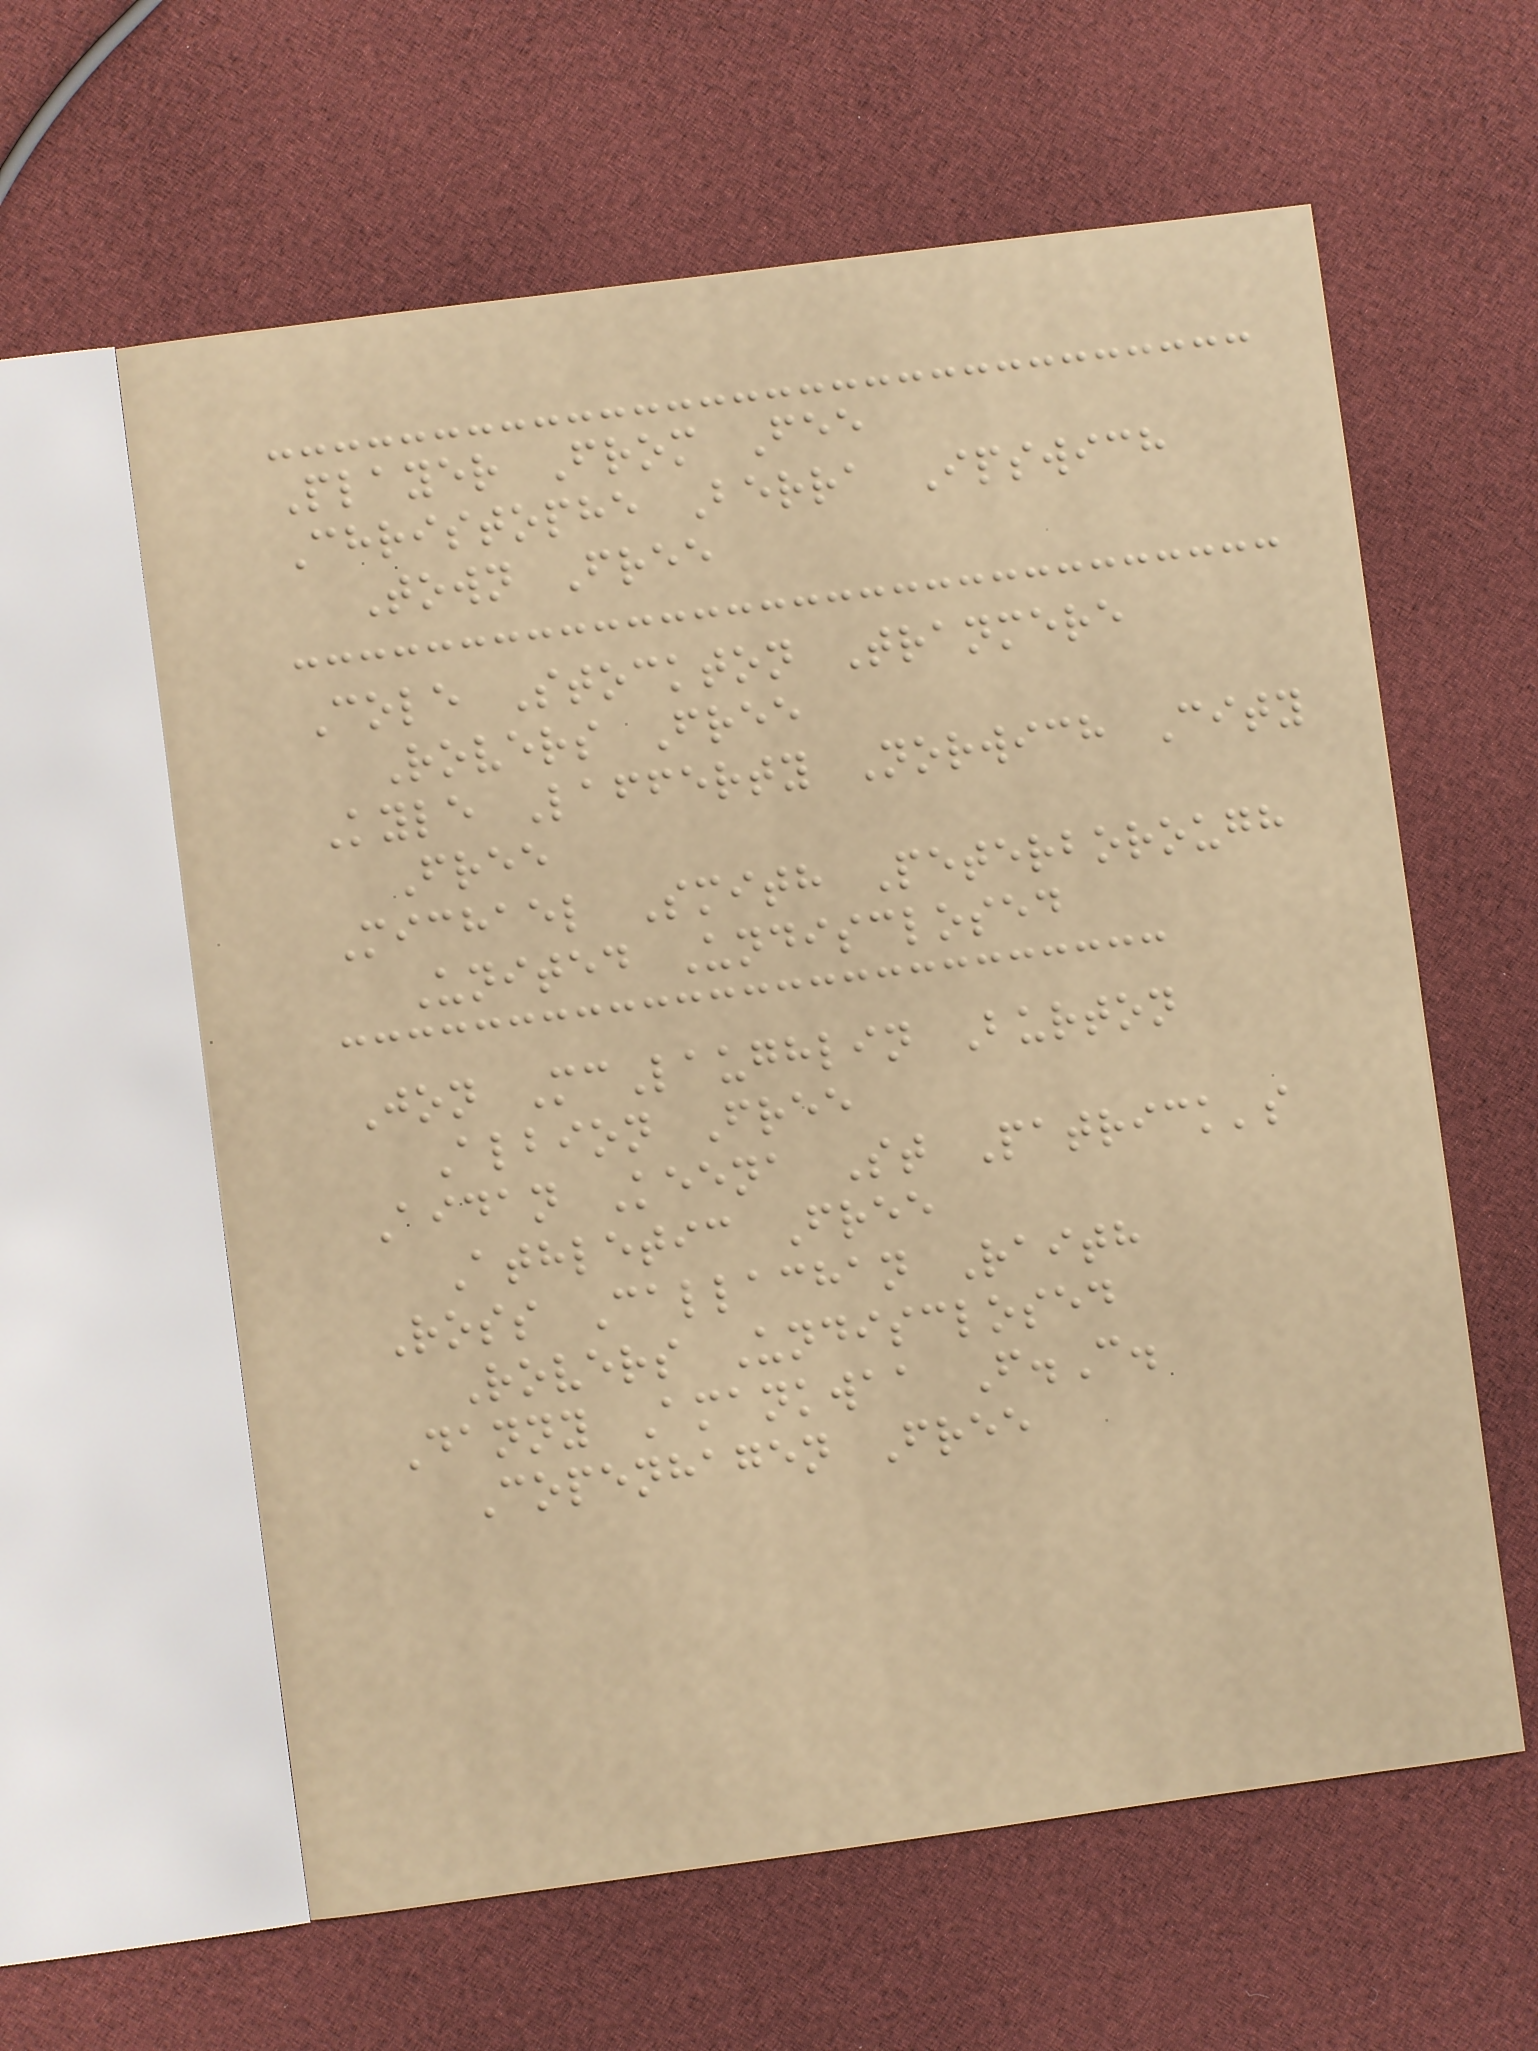Player From Fee
Christophe Berra Ipswich
Town Free
Cole Stockton Tranmere
Rovers Free
Kyle Lafferty Norwich City
Free
Michael Smith Peterborough
United Undisclosed
Jon McLaughlin Burton
Albion Free
Aidan Keena St Patrick's
Athletic Free
Ross Callachan Raith
Rovers Undisclosed
Danny Amankwaa F.C.
Copenhagen Free
